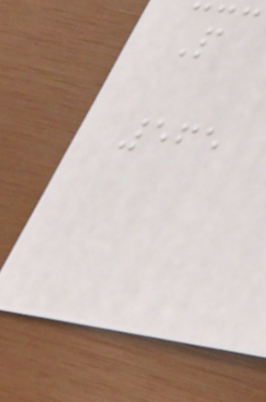P
565
